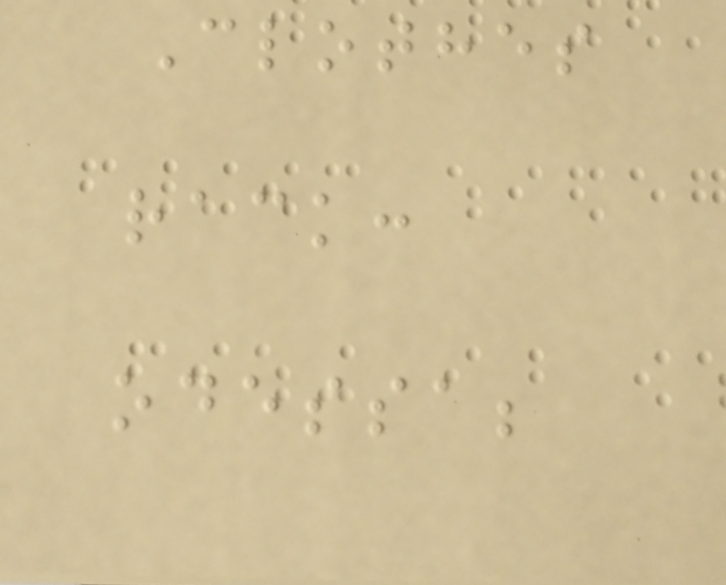Clothes
rack:
odessa;
